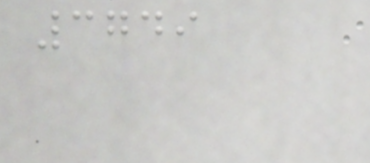3749
